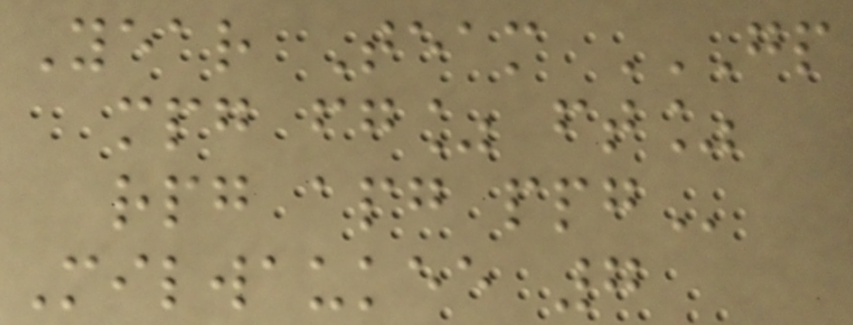Year Team GP
MPG FG% FT%
RPG APG PPG
Milwaukee 7
